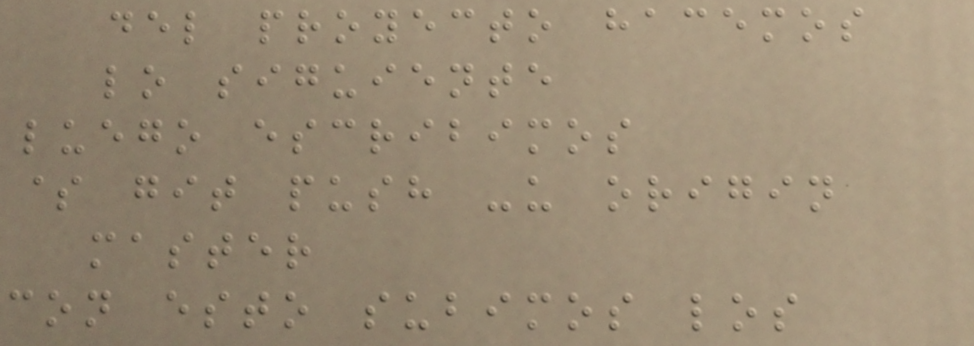del proyecto hacemos
lo siguiente
luego escribimos
$ git push -u origin
master
con esto subimos los
